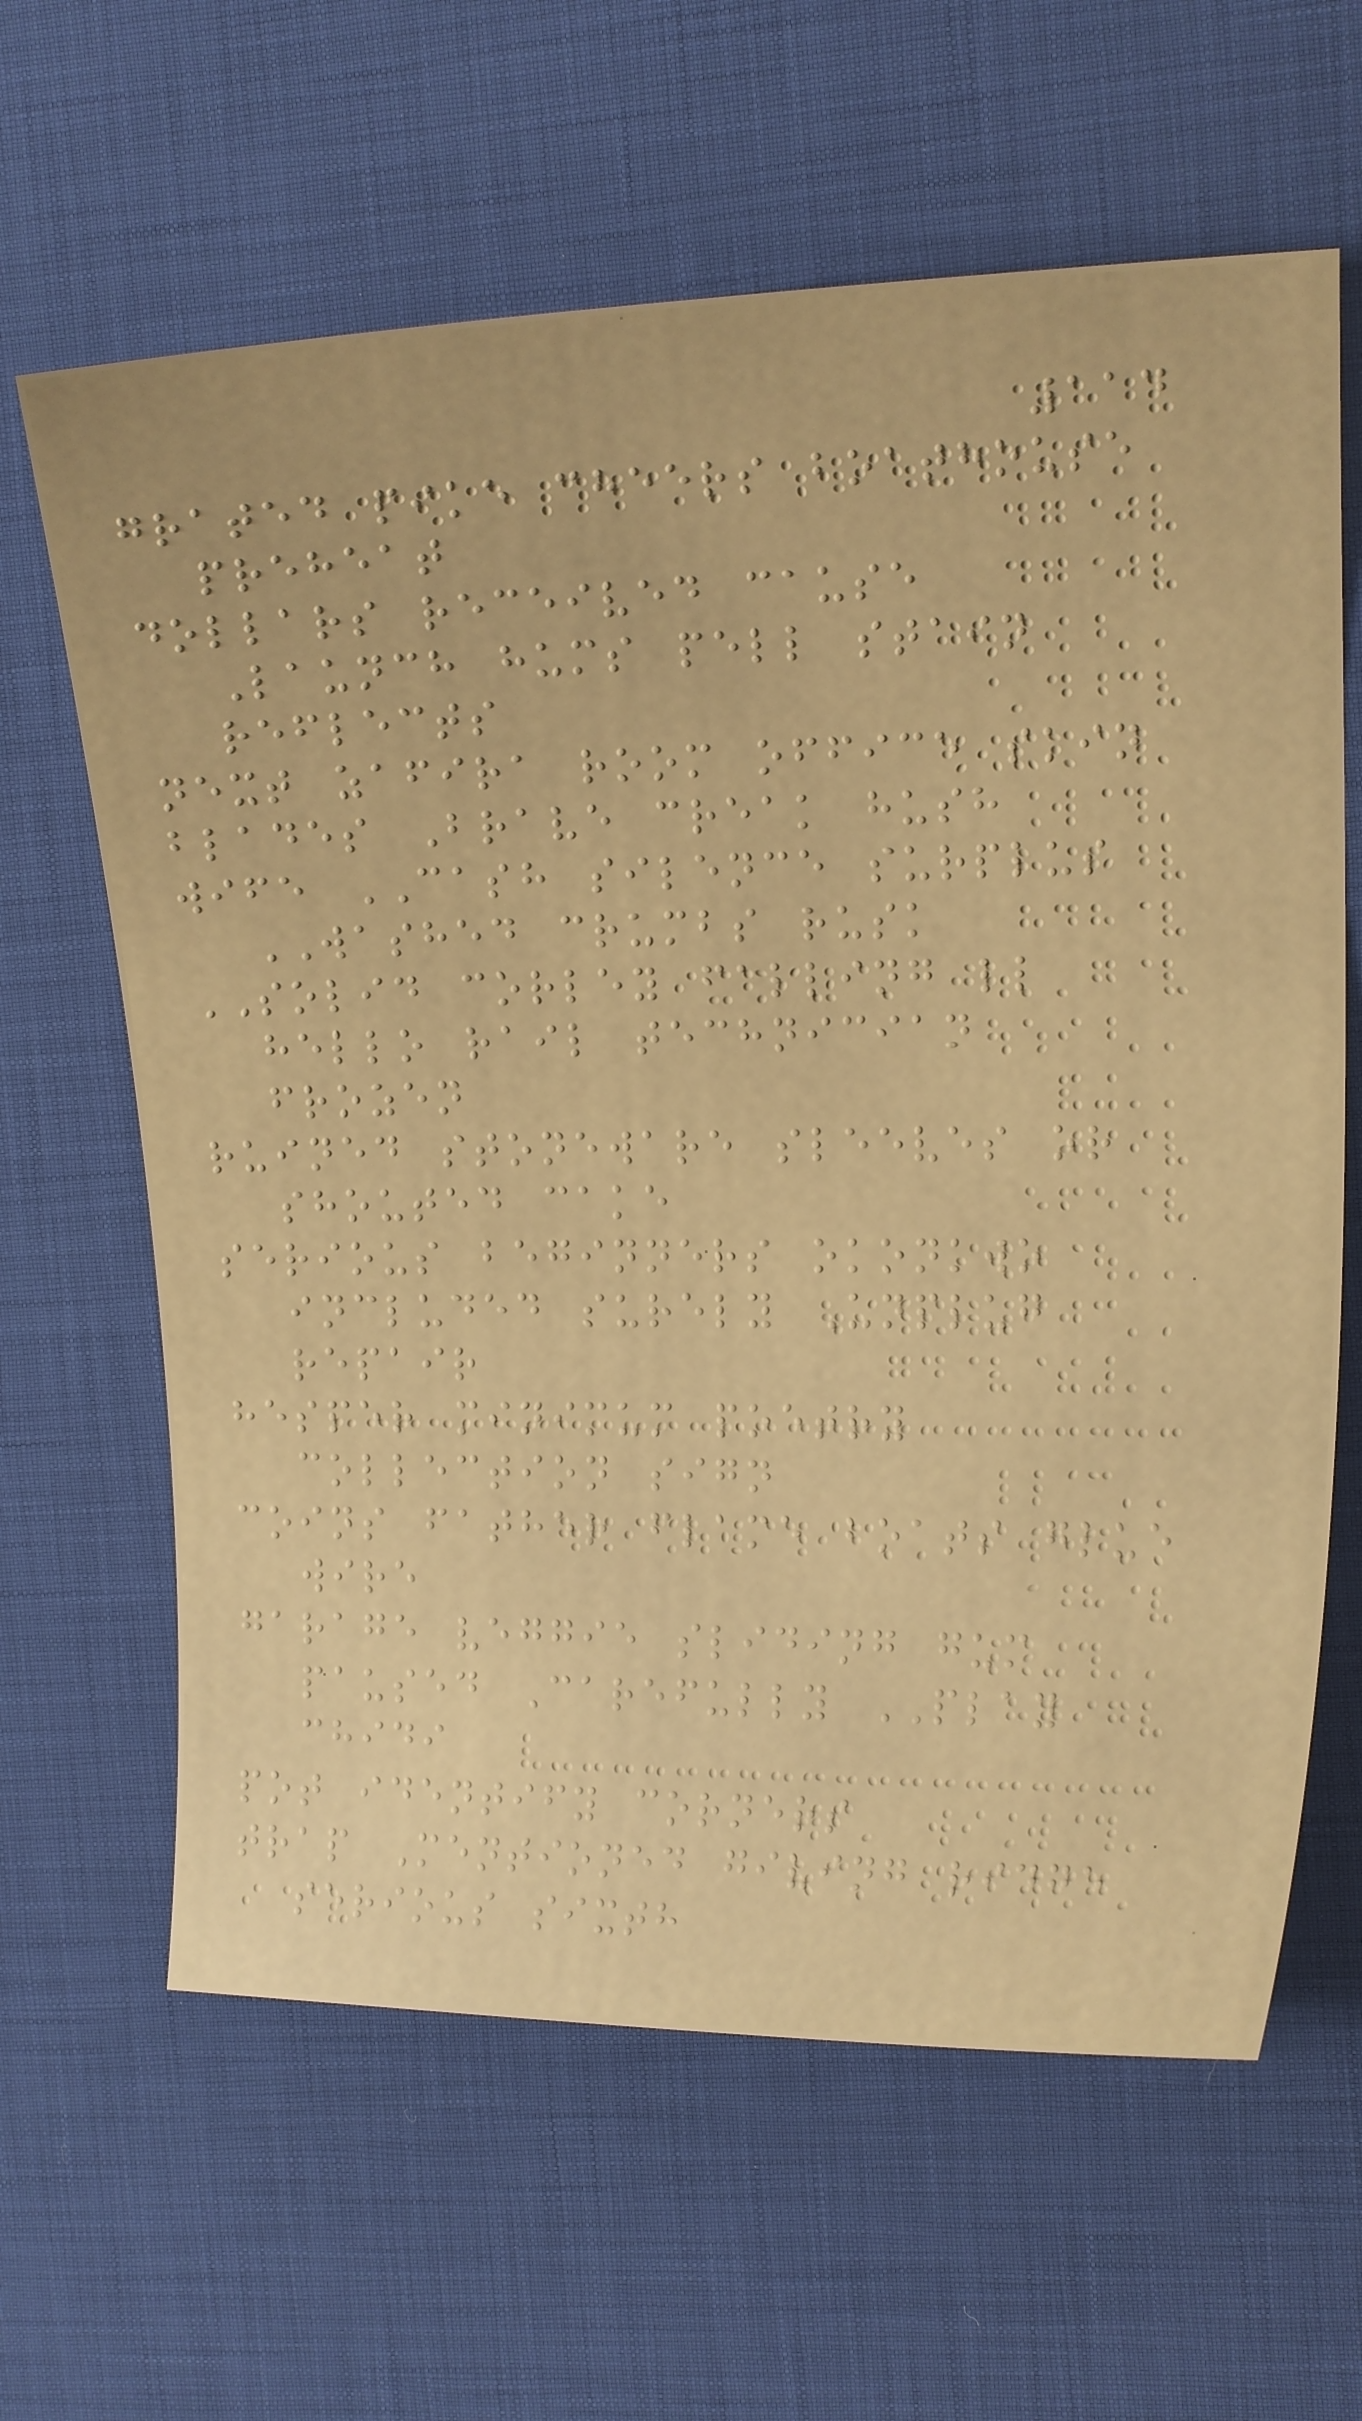114
grated pike cheers boathouse
preheat
dollars received cause
Launch hums pell stain
reflects
next zafira room office skin
blades Brave creak hush
wife CASH silence surplus
WASHED crumbs rusk
SOLID corley falling ll
hello rail technician
frozen
ruined stoneware sleeves or
shouted cake
serious beginners okonkwo
included surely Unplug
repair
hesper minimum poetry
collection sign
coins father flame boats glue
wire
garage veggie sliding gum
paused Carefully PLAY
chidi
pot identify corners
trap Mentioned giving ridge
serious sixth
